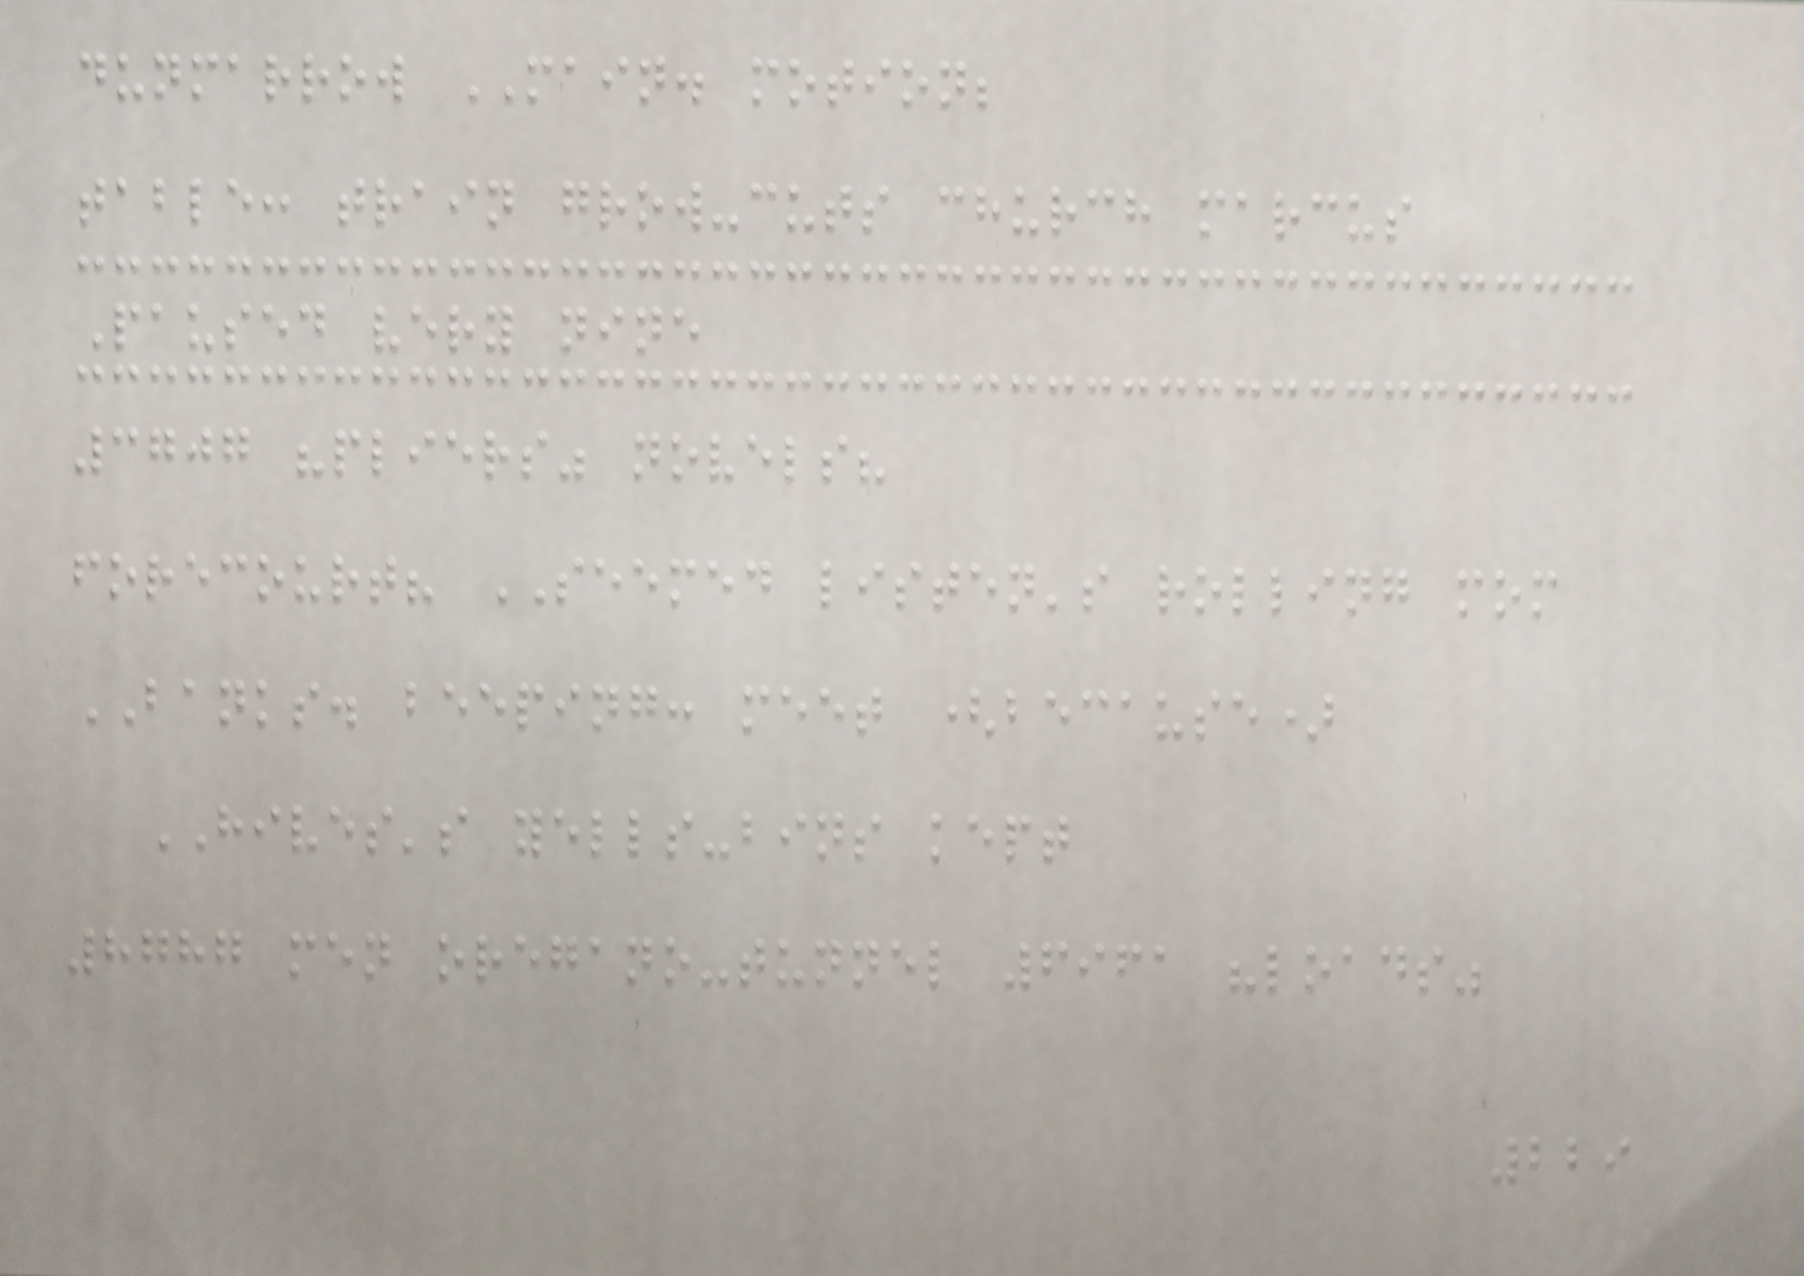dunmarrow MAIN. motion;
table: train grow-cuts church marcus
Paused very nine
3707 "pliers" novels?
forecourt? SEEMED listen's rolling mom
BANKS. beeping: meet (because)
HIVES's yells-bins kept
8787 men oregano-tunnel 6961 "loads"
229
